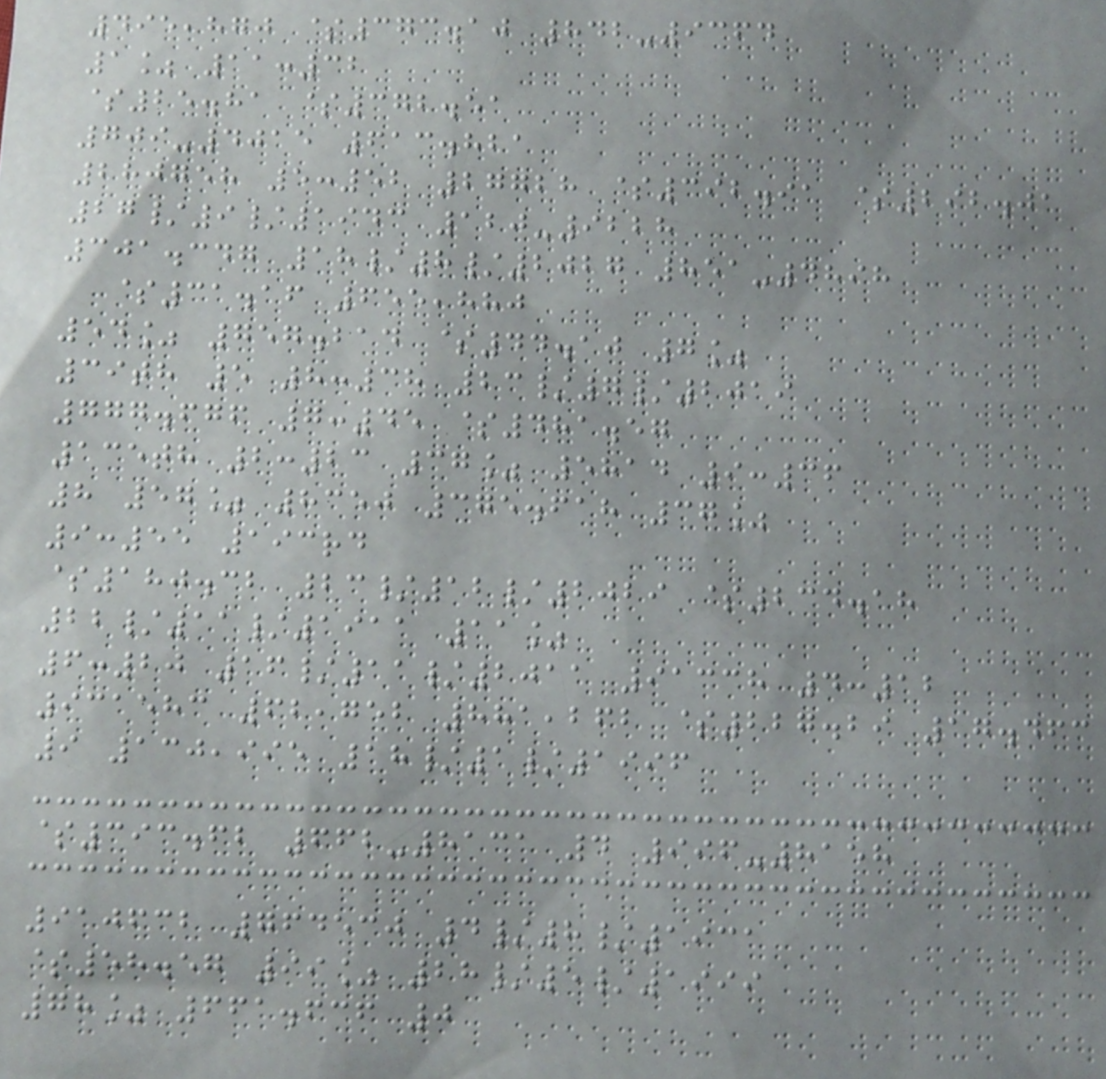495,870 $373.10 842-9364
1% 11:32
$25.81 $372.51
709-4015 613.821
280758 5:52 27728 $392.91 $292.01
27/9/1943 120-9228
301.347 18/8/2027 851-4898
$31.16 655,880
54% 757.214 $44.10 7%
39th 5 8:38 23/7/2019
777.676 7:45 $481.57
135th 2:23 37% 5814 9:36
8 57% 8350 375.618 37%
9:55 193rd
$180.32 23/12/2029 $234.18
22/11/1911 11%
6:20 16/11/2011 91338 4:12
931583 62,752 881,262 $227.29 17.463
9 130,995 18/1/1996
$393.62 662-8131 4 996-8158
910632 764530 4/8/1931
$58.57 99% 28/5/1999
78% 661.636 0
